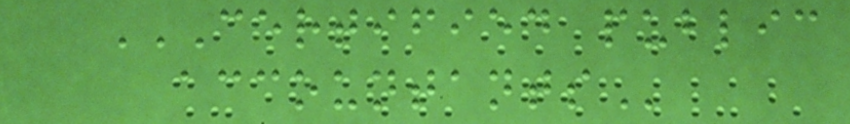CERTIFIED PUBLIC
ACCOUNTANTS
